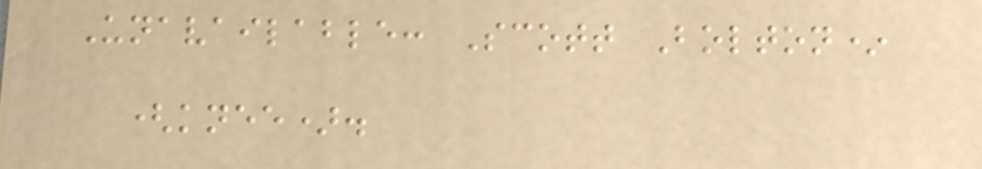Unavailable: Scott Bolton*
(knee).
